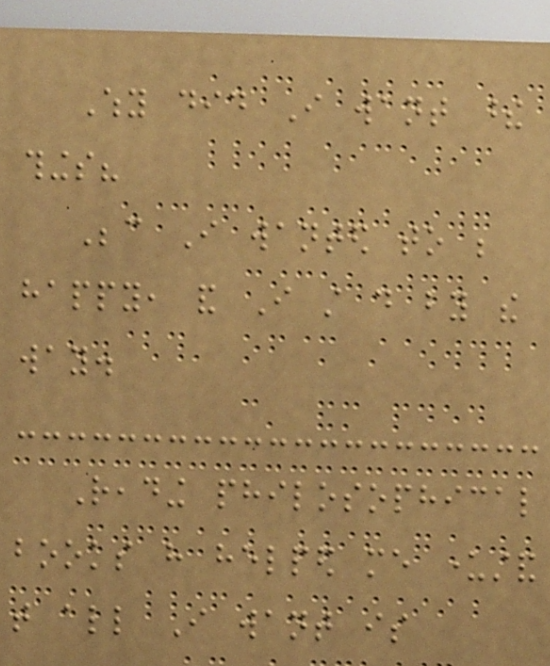Why did I want these
things?
Because I wanted to be
happy, and I still do by the
way.
Reading philosophical
books have helped me understand
that all I want is
